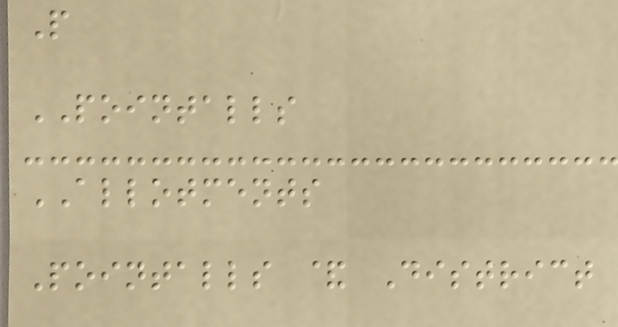P
POINTALLS
ALLOTMENTS
Pointalls & District
